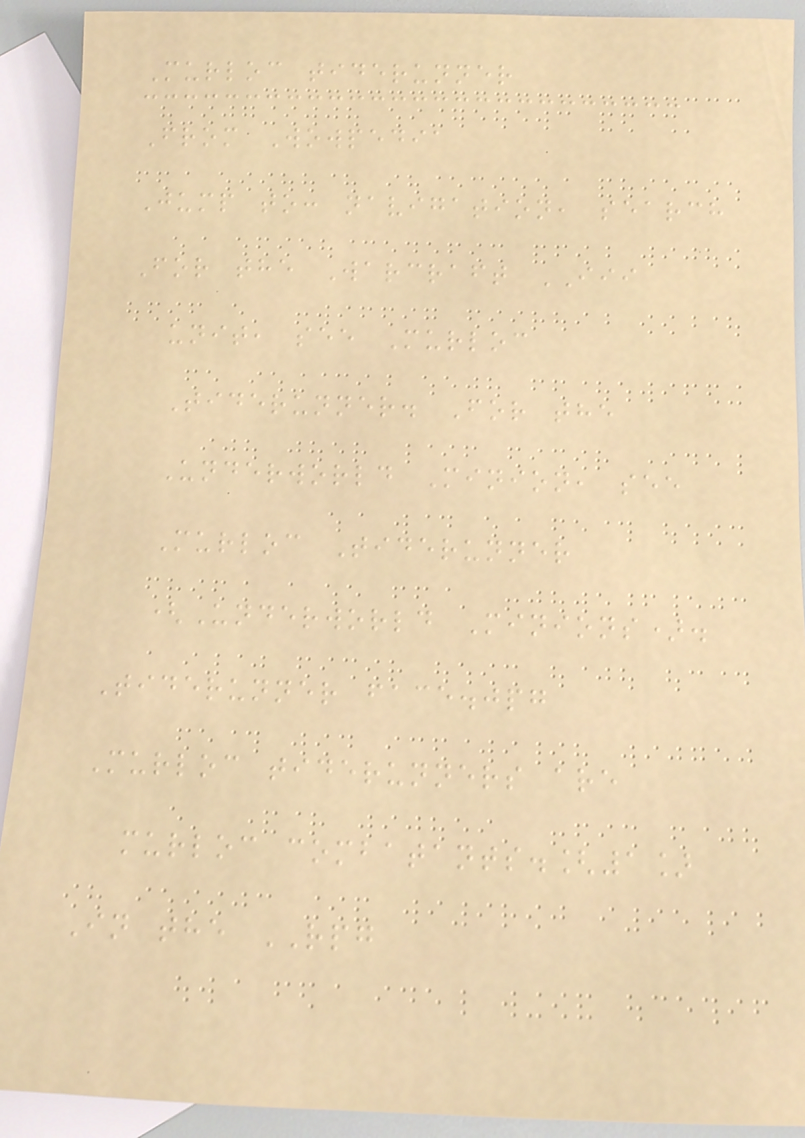Murloc tiderunner
From Wowpedia
Jump to: navigation, search
For the Warcraft III
unit, see Murloc
Tiderunner. For the
Underworld Minion, see
Murloc Tiderunner
(Underworld Minions).
Tiderunner face.jpg
Murloc tiderunners are
murloc combatants.[1]
In the RPG
